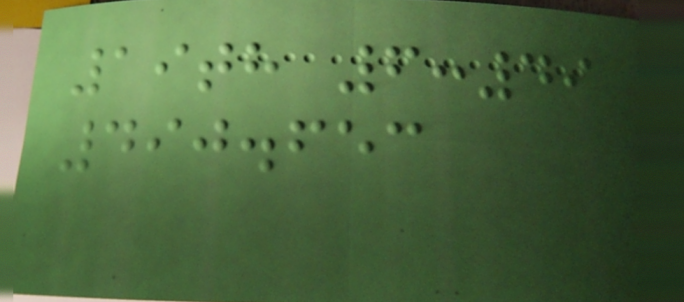19th 6:49
490.653
